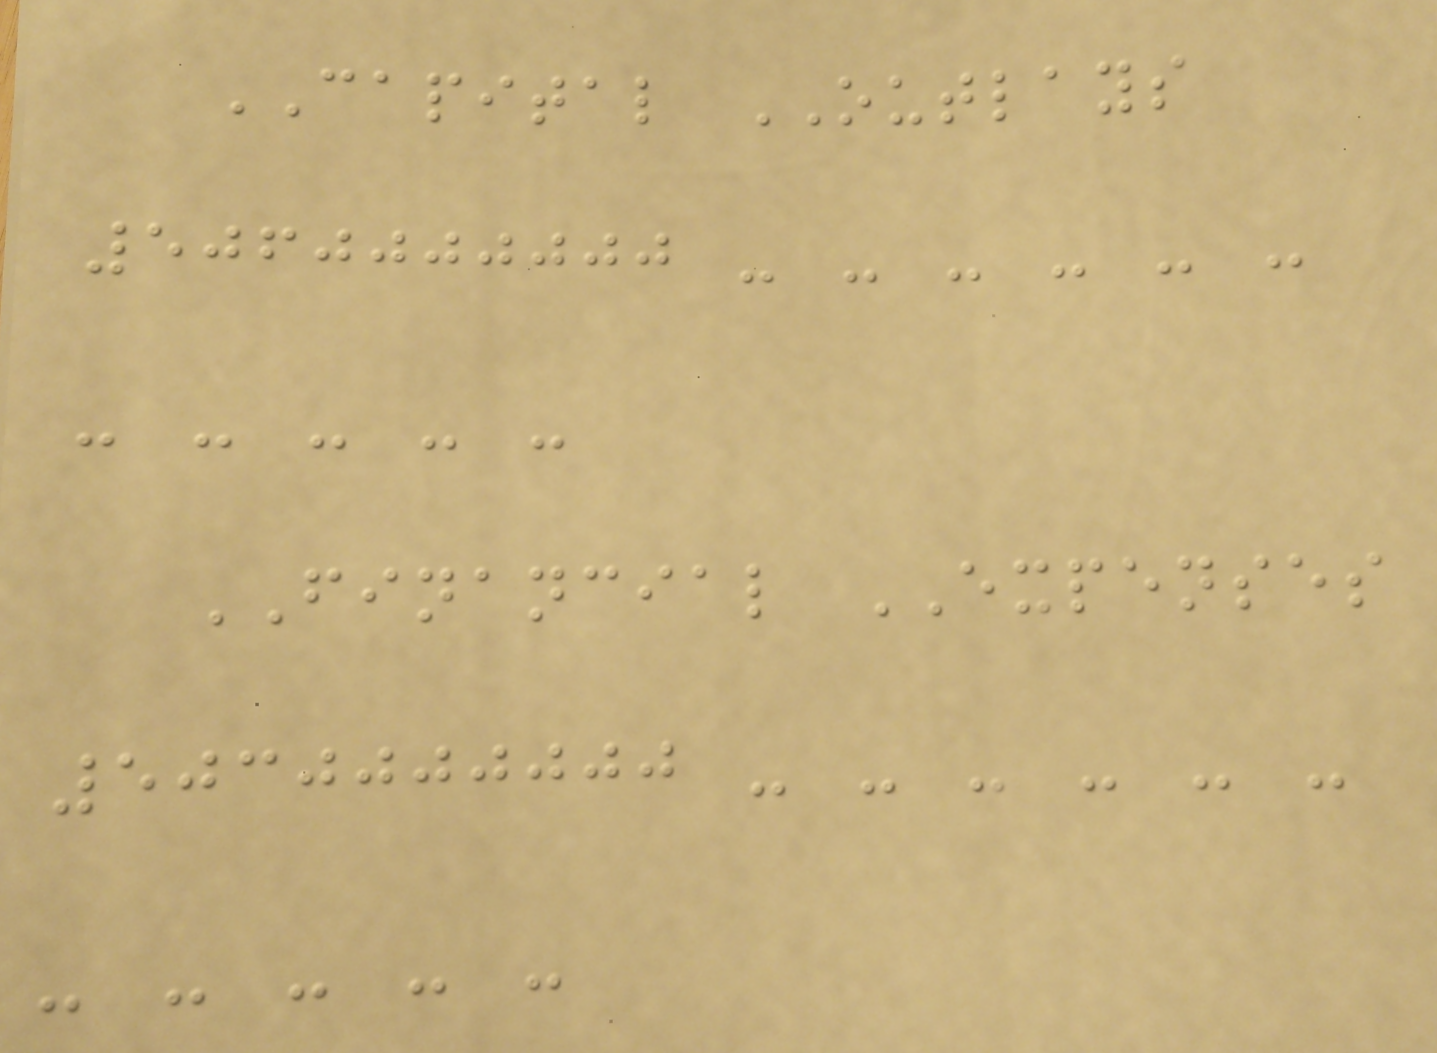CAPITAL OUTLAYS
5060000000 - - - - - -
- - - - -
FINANCIAL EXPENSES
5030000000 - - - - - -
- - - - -
